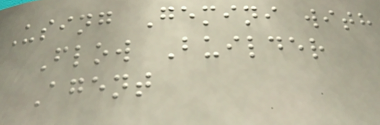Using Gemini with
Flow Builder
Agent
